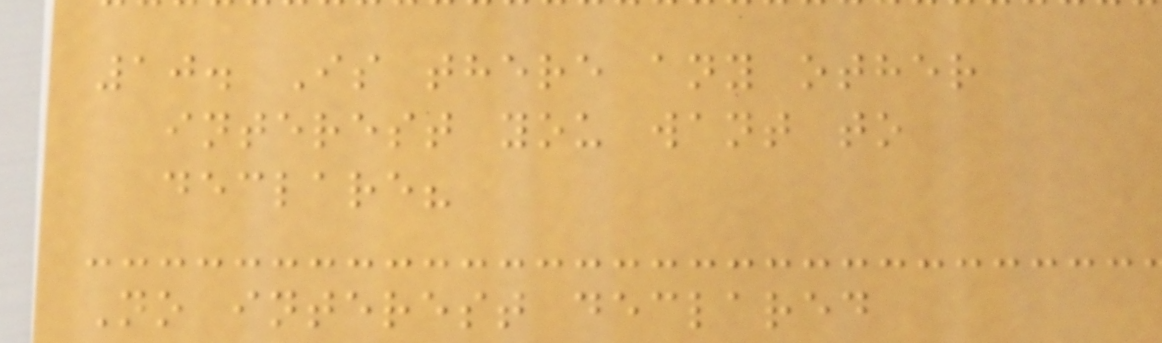10. Is there any other
interest you want to
declare?
No interest declared
